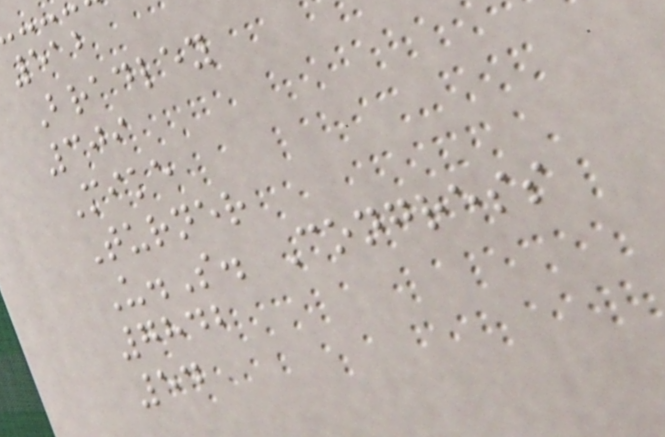512
Bradley
309
Mike
Turner
U.S. Congress
7842
54
